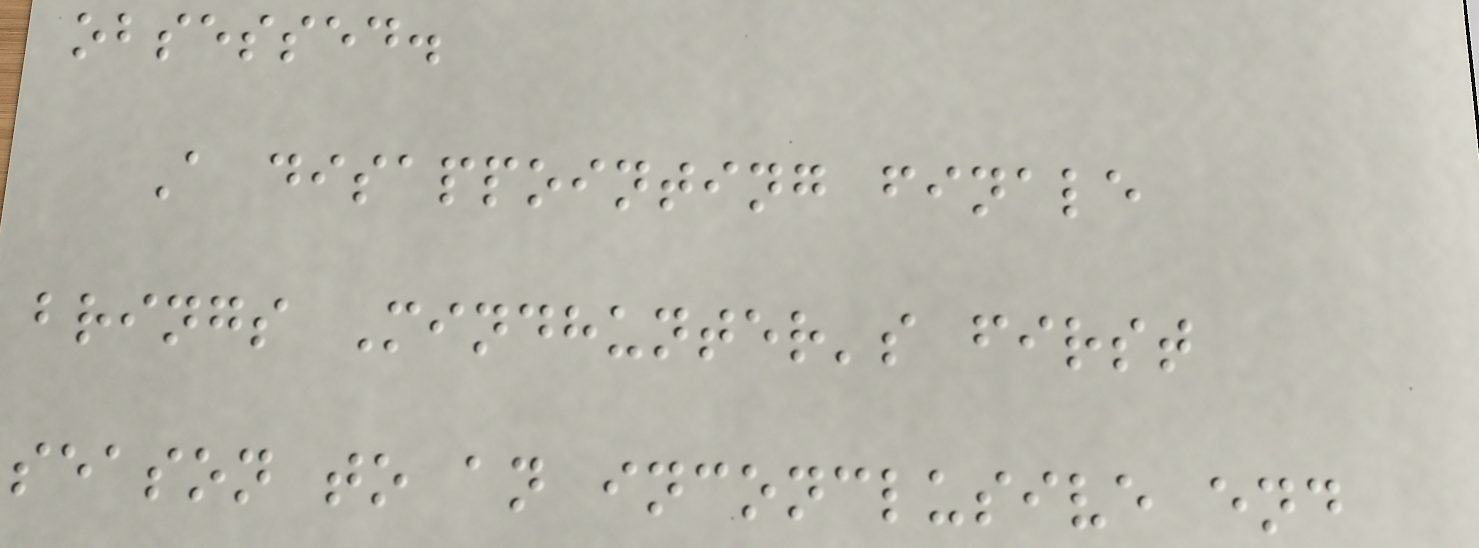obsessed.
A disappointing finale
brings Mindhunter's first
season to an inconclusive end
